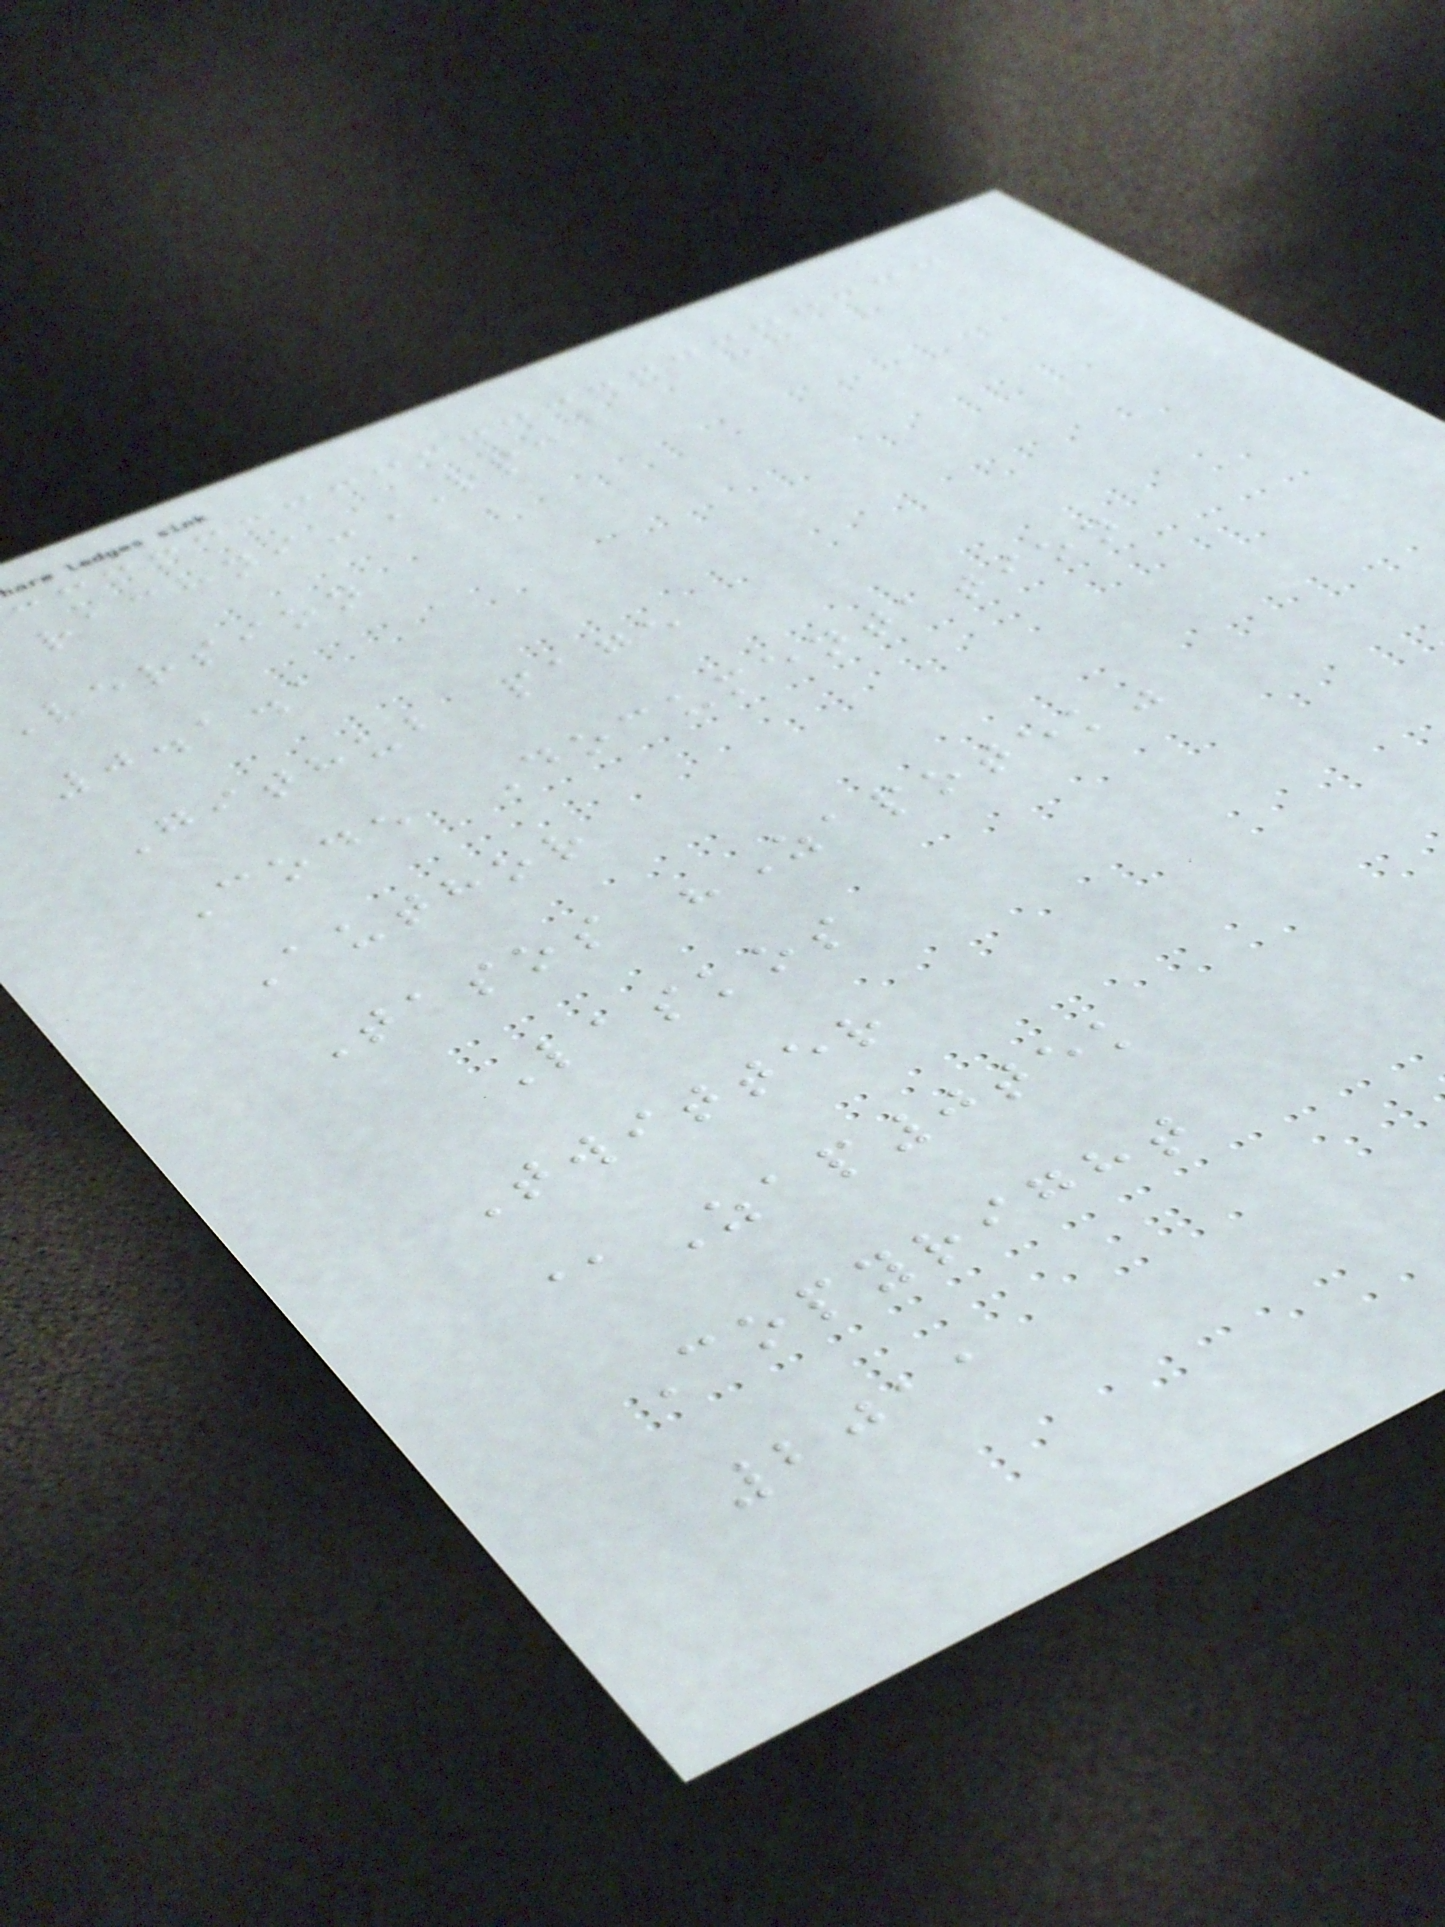rachni-RPC
version
0.1.1
Github page
Code Documentation
Author
Tasos "Zapotek"
Laskos
Twitter
@Zap0tek
Copyright
2011
